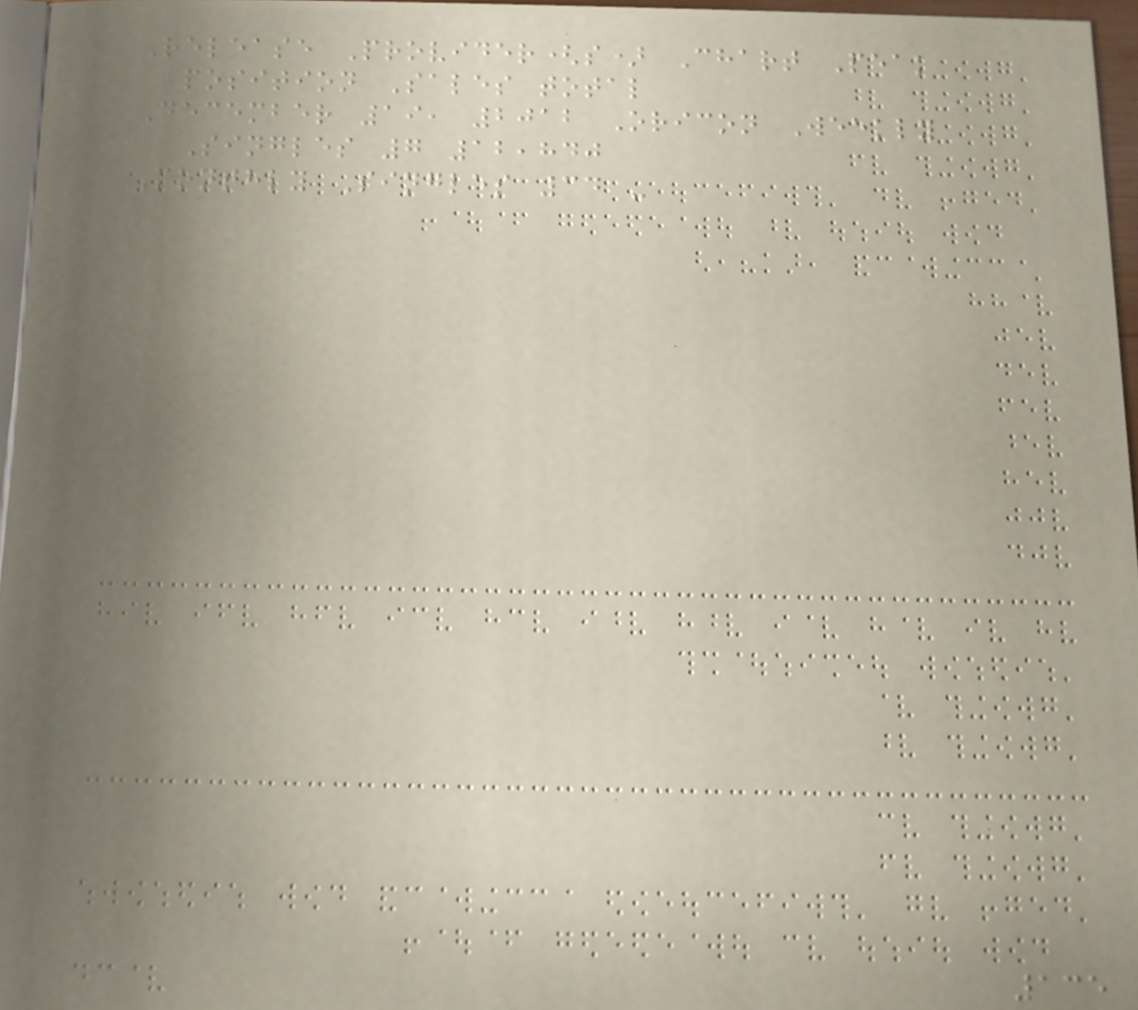Release Provider(s) Chart Peak
position Sales total
December 19, 2012 Oricon Weekly
Singles 7 12,840
Monthly Singles 34 -
135
